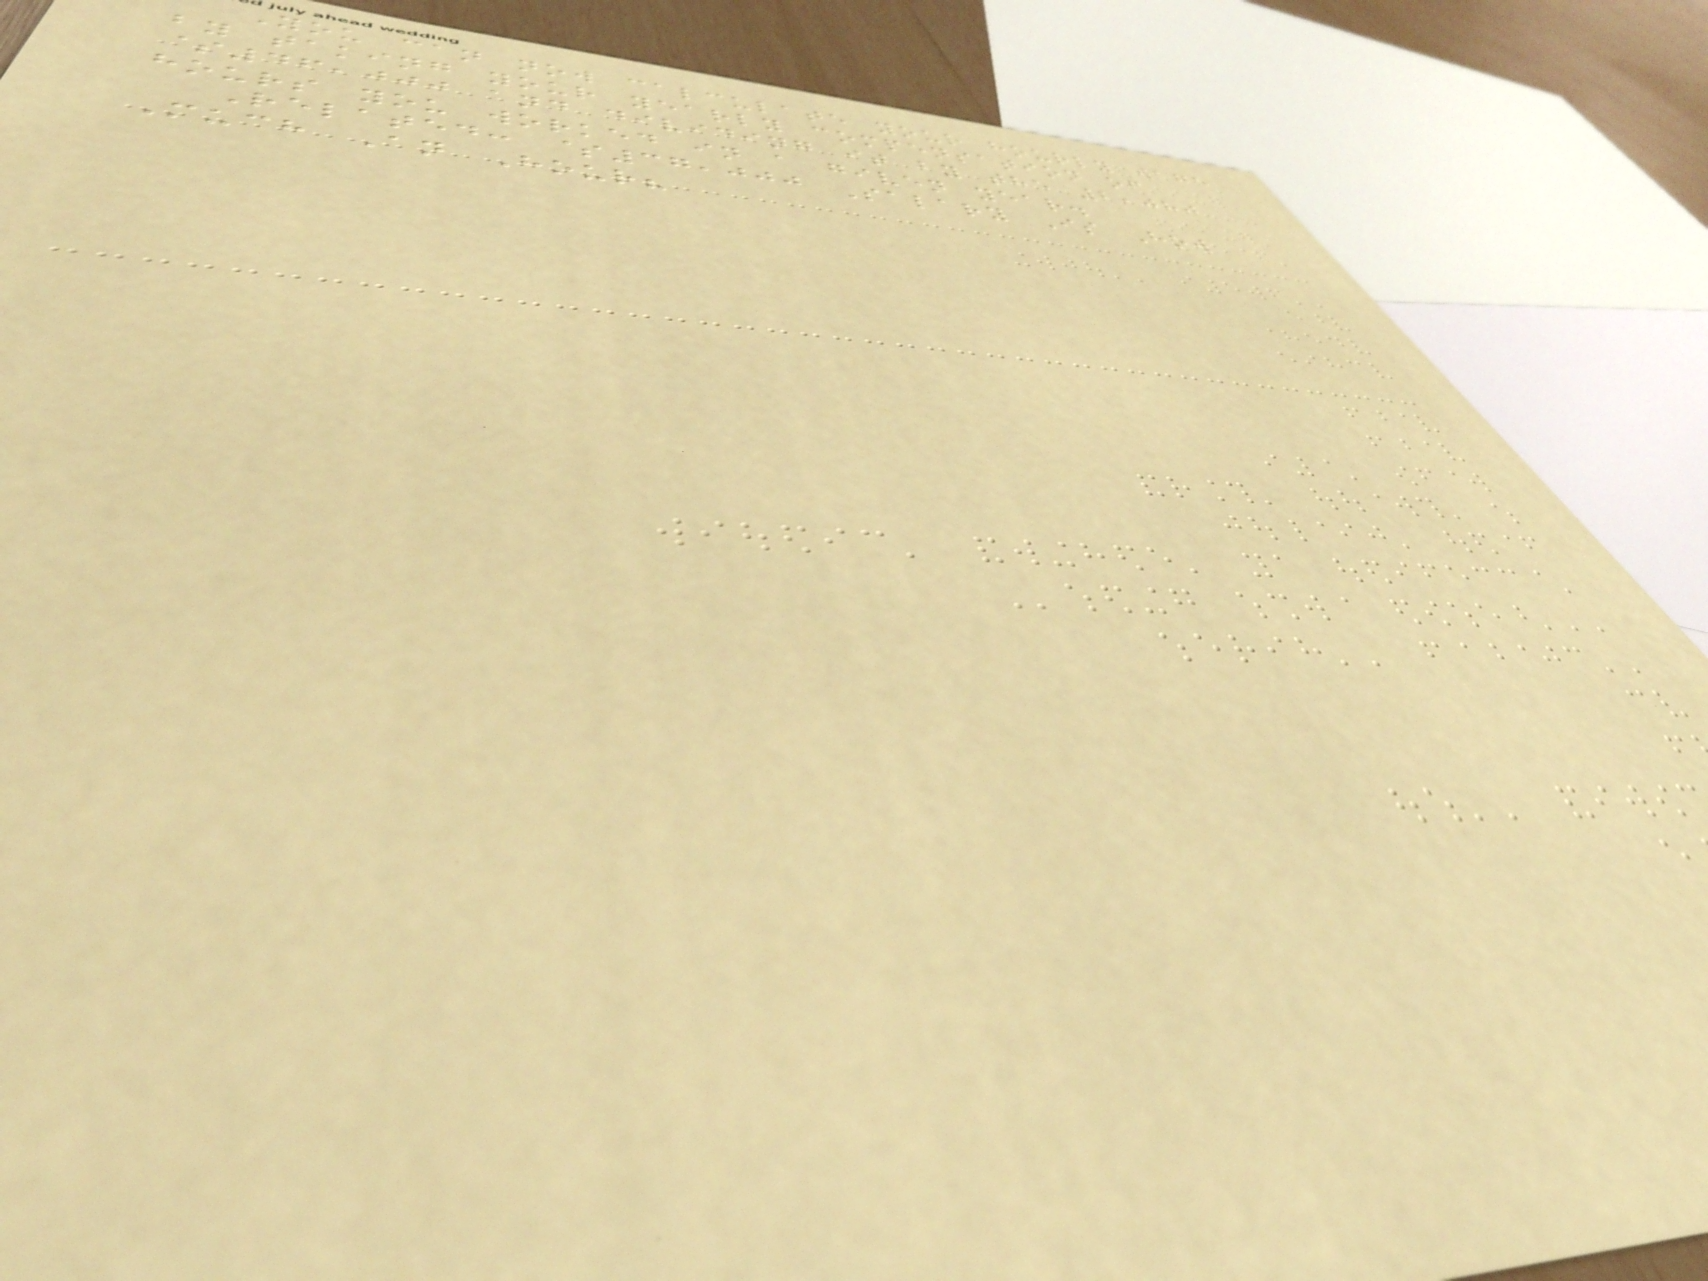You can now calculate your hourly wage
by taking your yearly compensation of
$46,000 and dividing it by the 2,080
hours you worked in a given year.
Related: $37,000 Salary Is How
Much An Hour?
